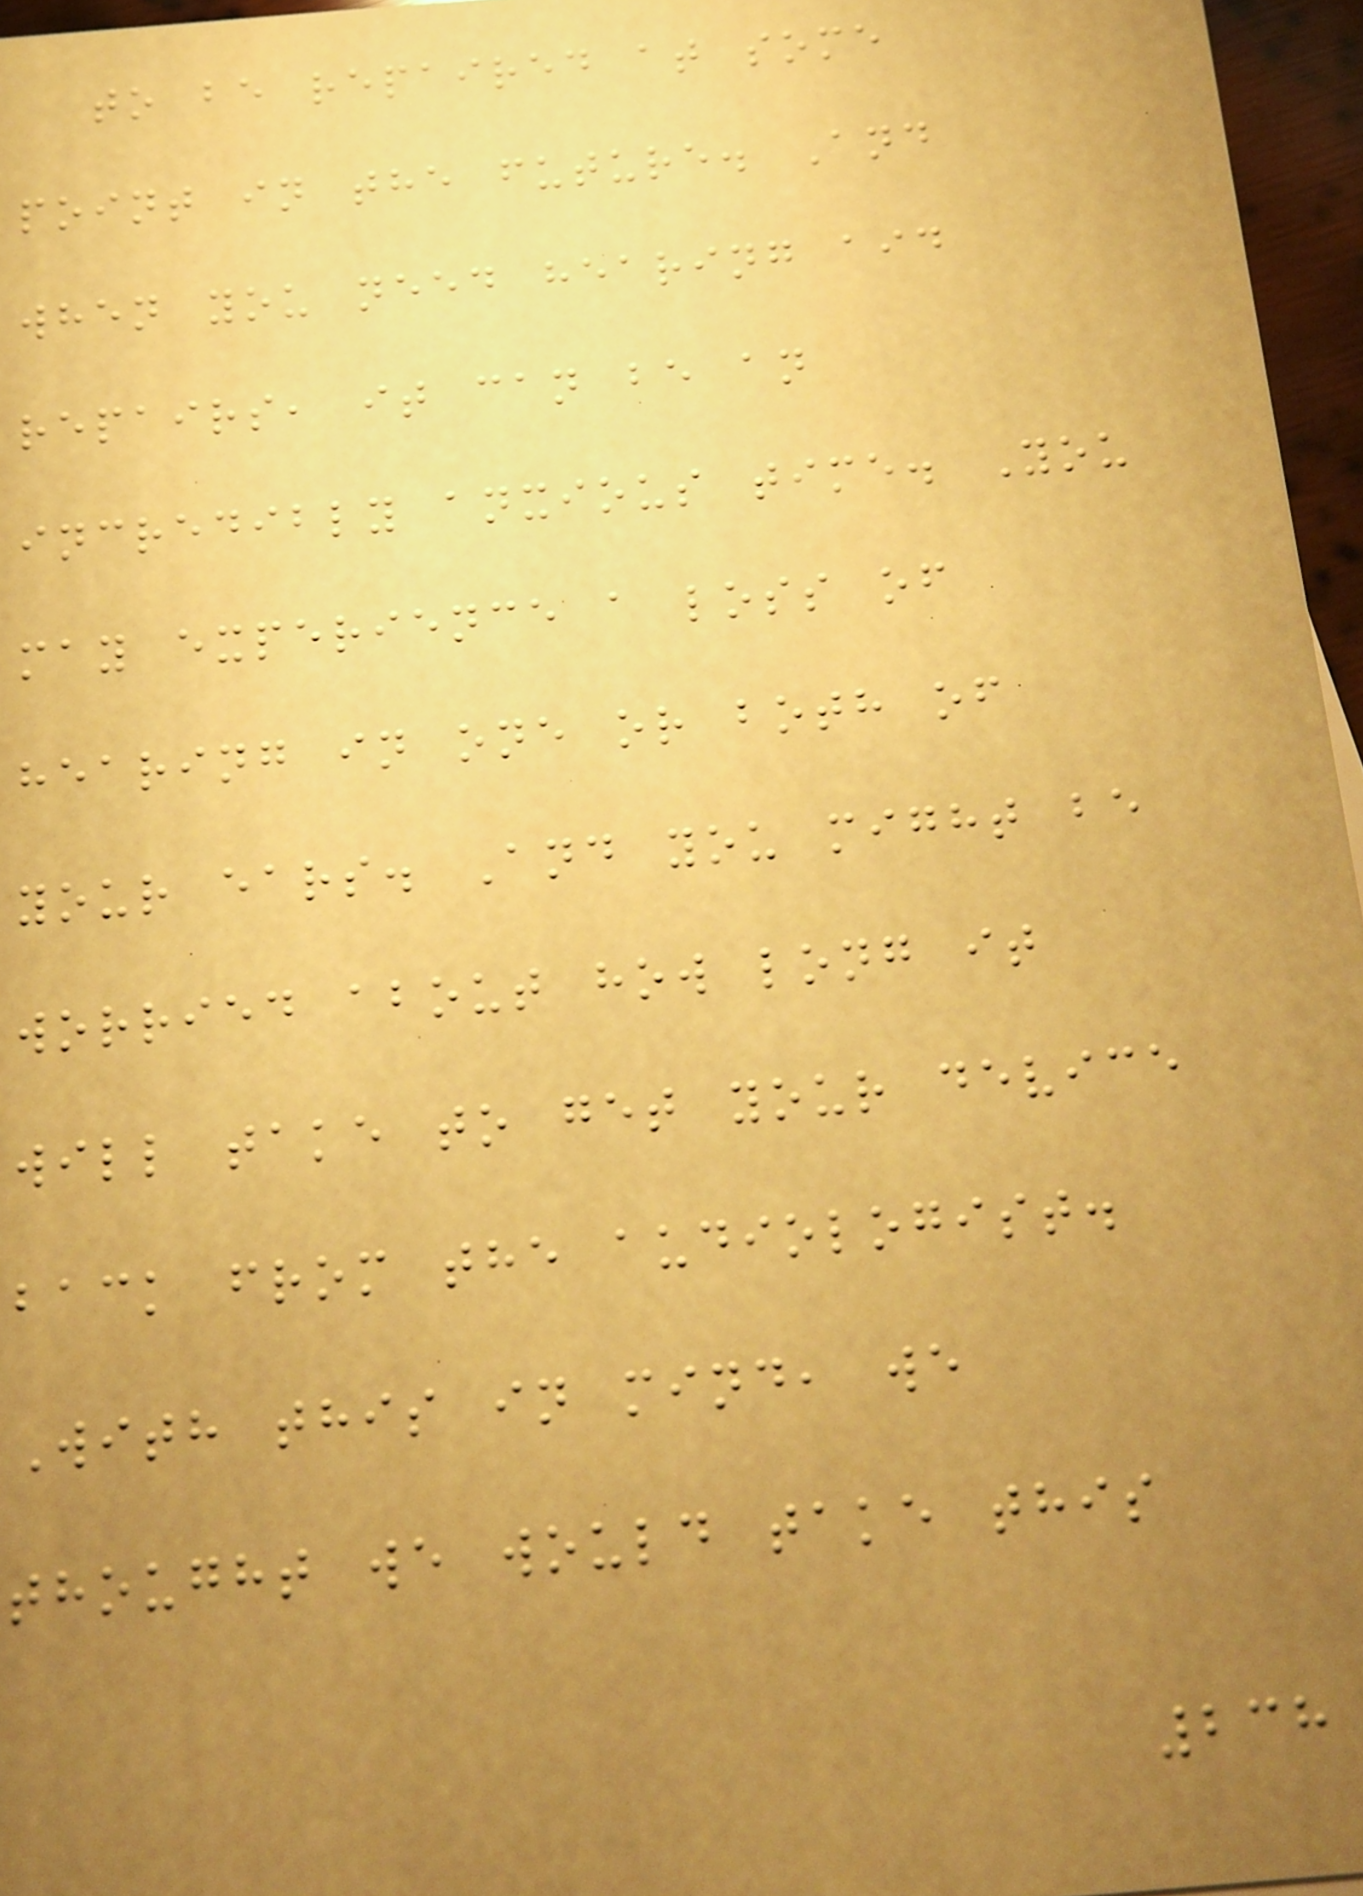to be repaired at some
point in the future. And
when you need hearing aid
repairs, it can be an
incredibly anxious time. You
may experience a loss of
hearing in one or both of
your ears. And you might be
worried about how long it
will take to get your device
back from the audiologist.
With this in mind, we
thought we would take this
238
